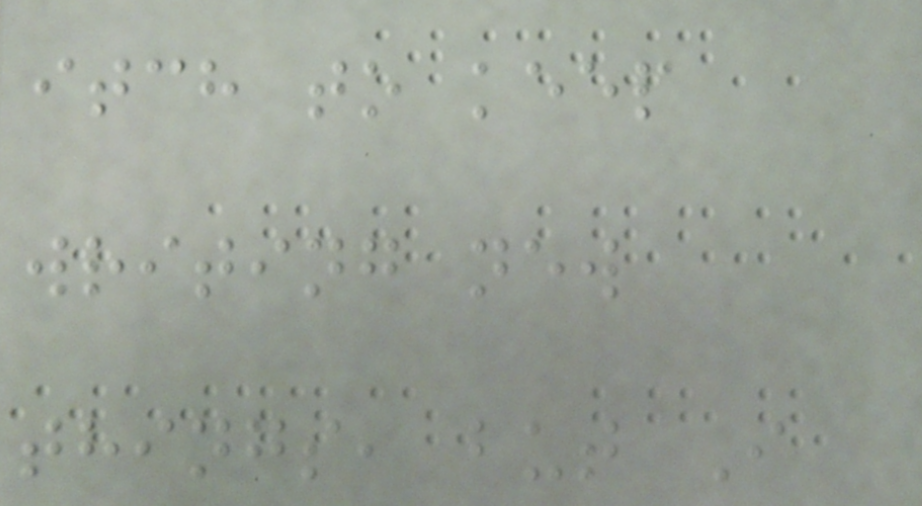itch to keep
writing new
things, but I
